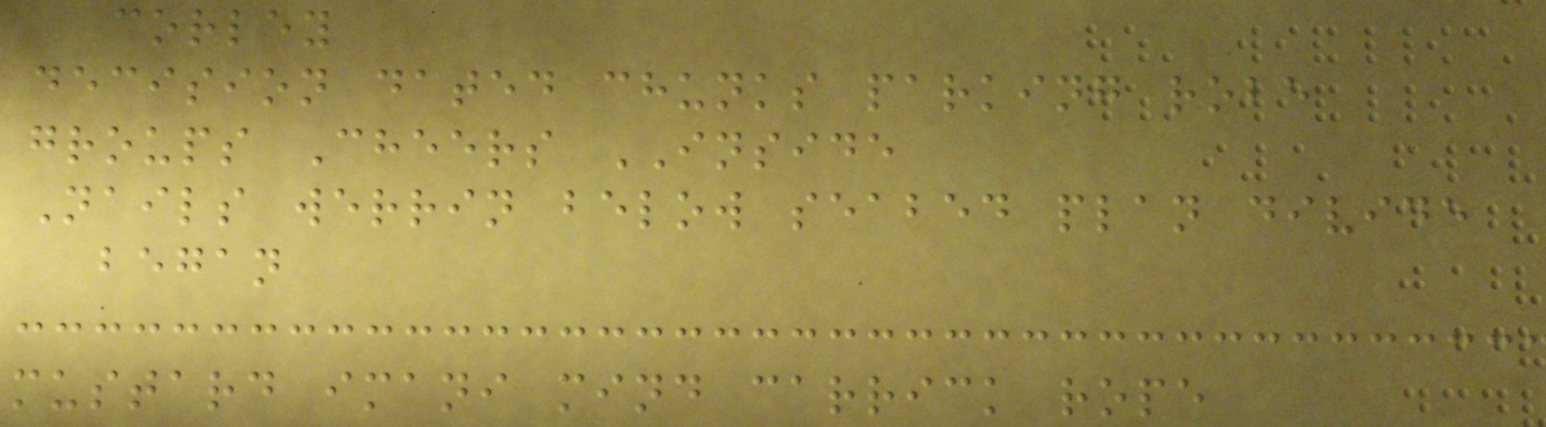corley
decision dated chunks parking robe
groups Cheers INSIDE
Nails werrin below seabed plan divide
began
mustard imani mind carrick rope
